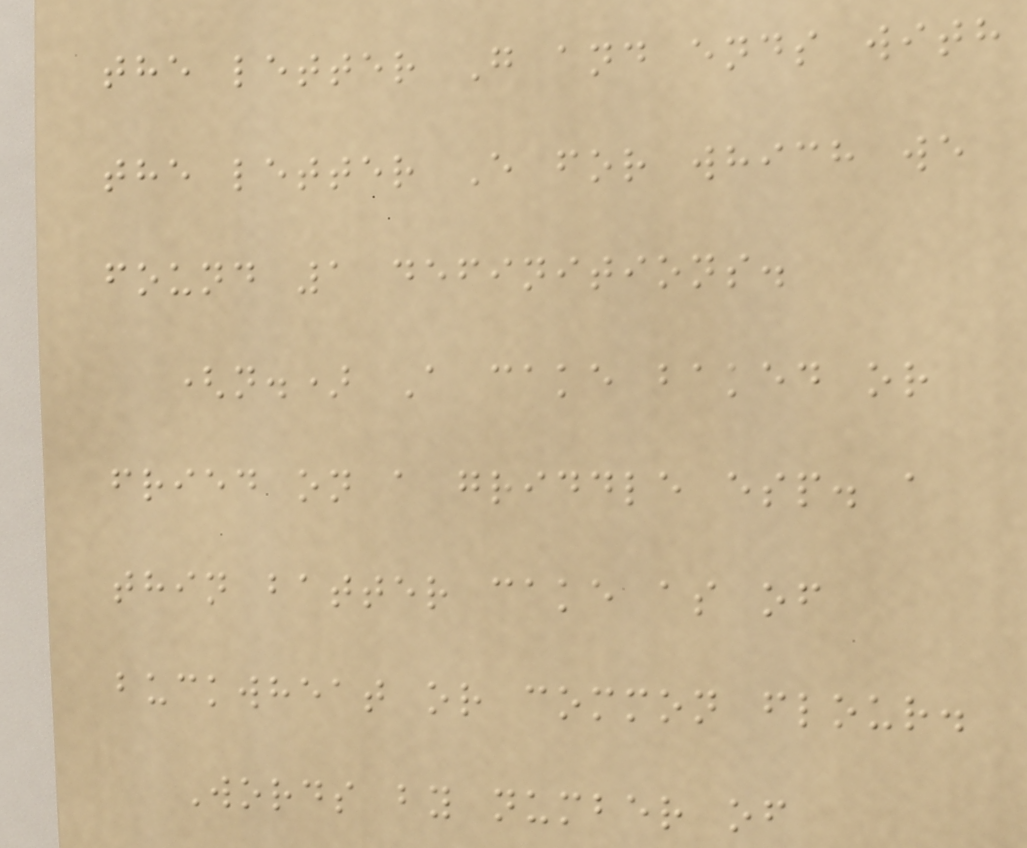the letter G and ends with
the letter E for which we
found 1 definitions.
(n.) A cake baked or
fried on a griddle esp. a
thin batter cake as of
buckwheat or common flour.
Words by number of
